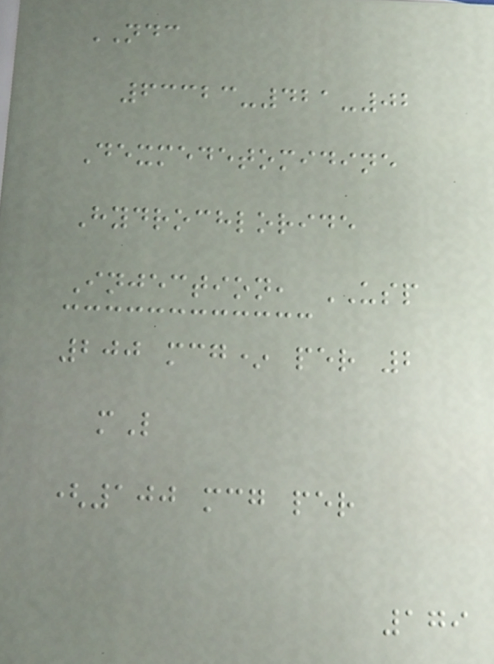NDC
63323-421-02
Dexmedetomidine
Hydrochloride
Injection, USP
200 mcg* per 2
mL
(100 mcg per
179
